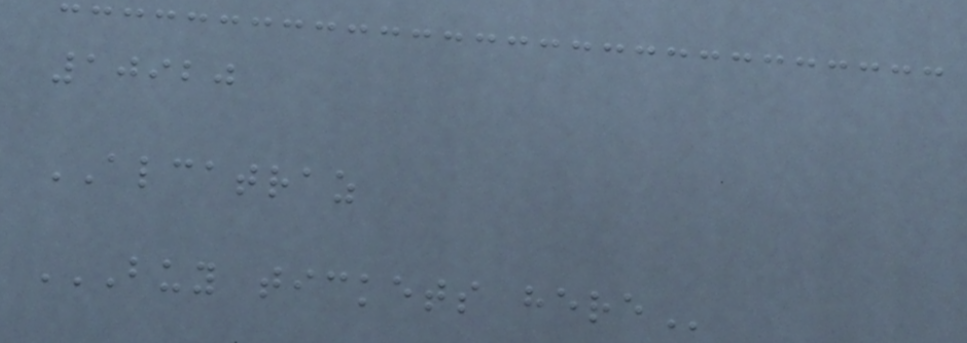10920
ALCATRAZ
BUY TICKETS HERE
